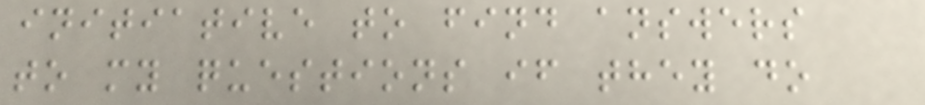initiative to find answers
to my questions if they do
